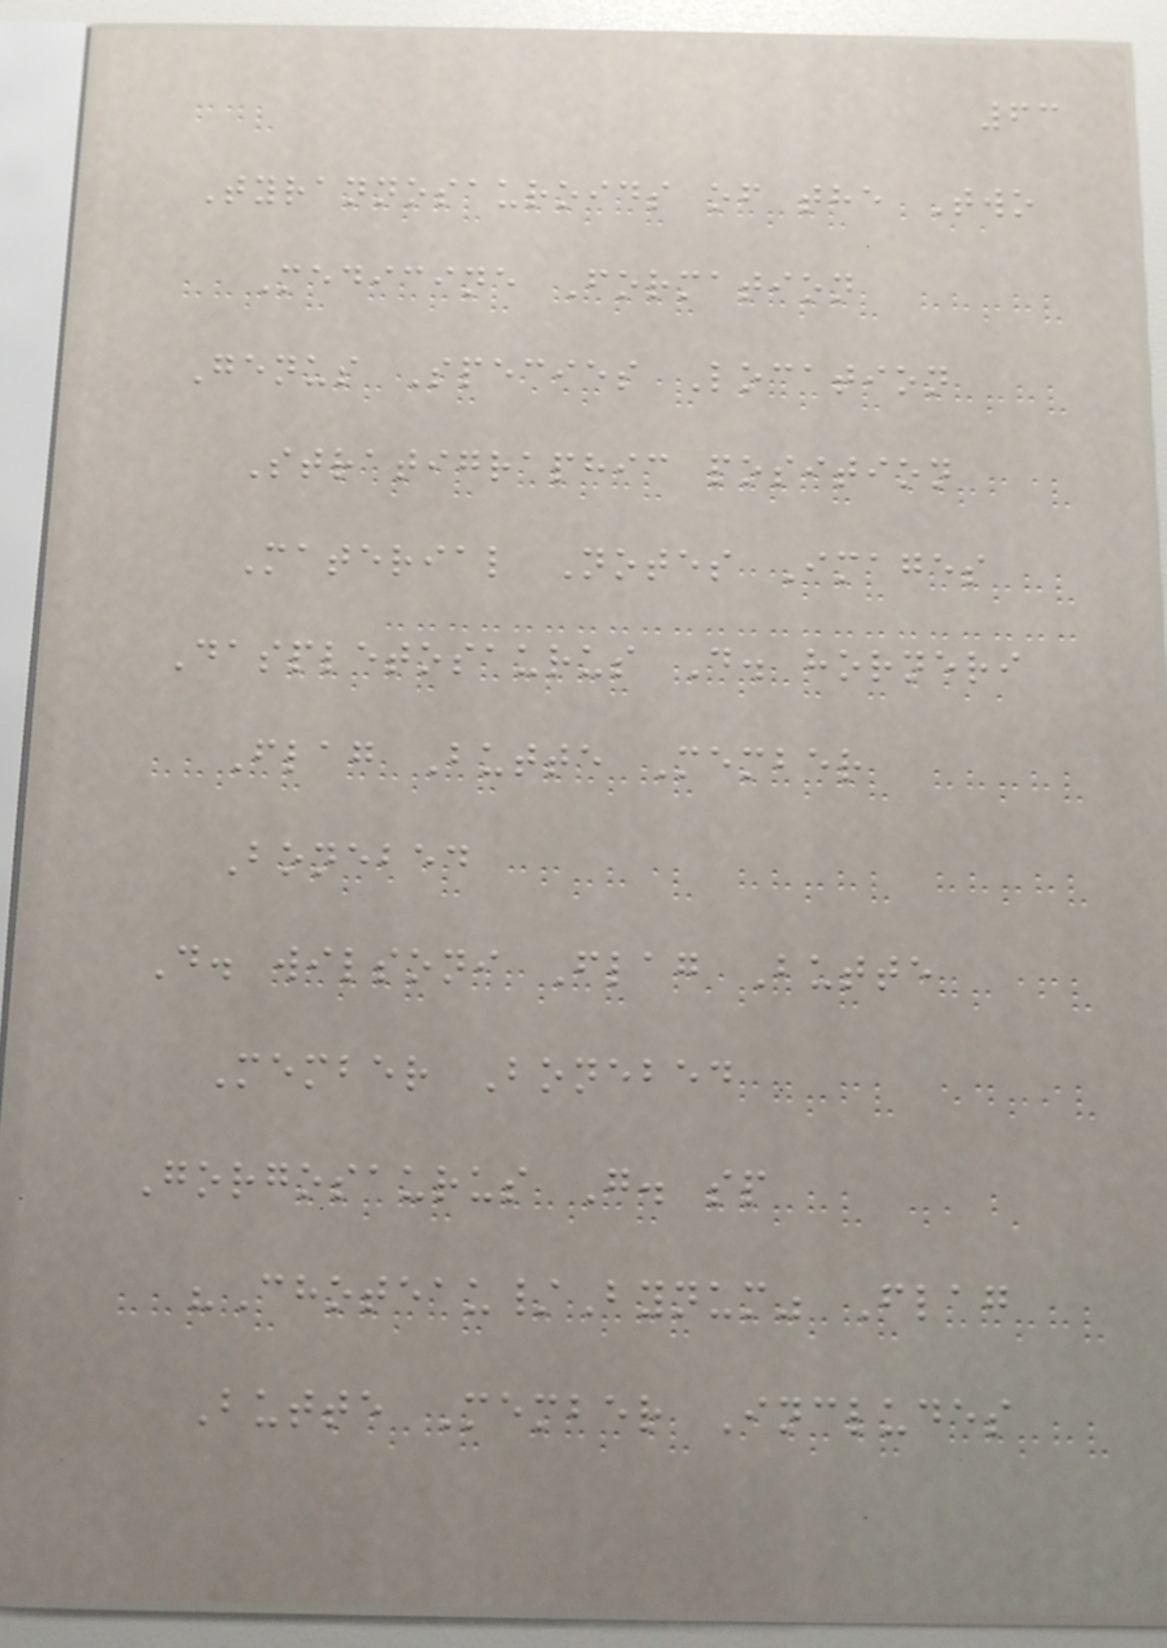63
Tyrannosauroids of the Two
Medicine Formation
Genus Species Location
Stratigraphic position
Material Notes Images
Daspletosaurus D. horneri
Flag Butte Member
Bonebed
D. wilsoni Flag Butte
Member Bonebed
Gorgosaurus G. sp
"Choteau/Bynum" Flag
Butte Member Includes
